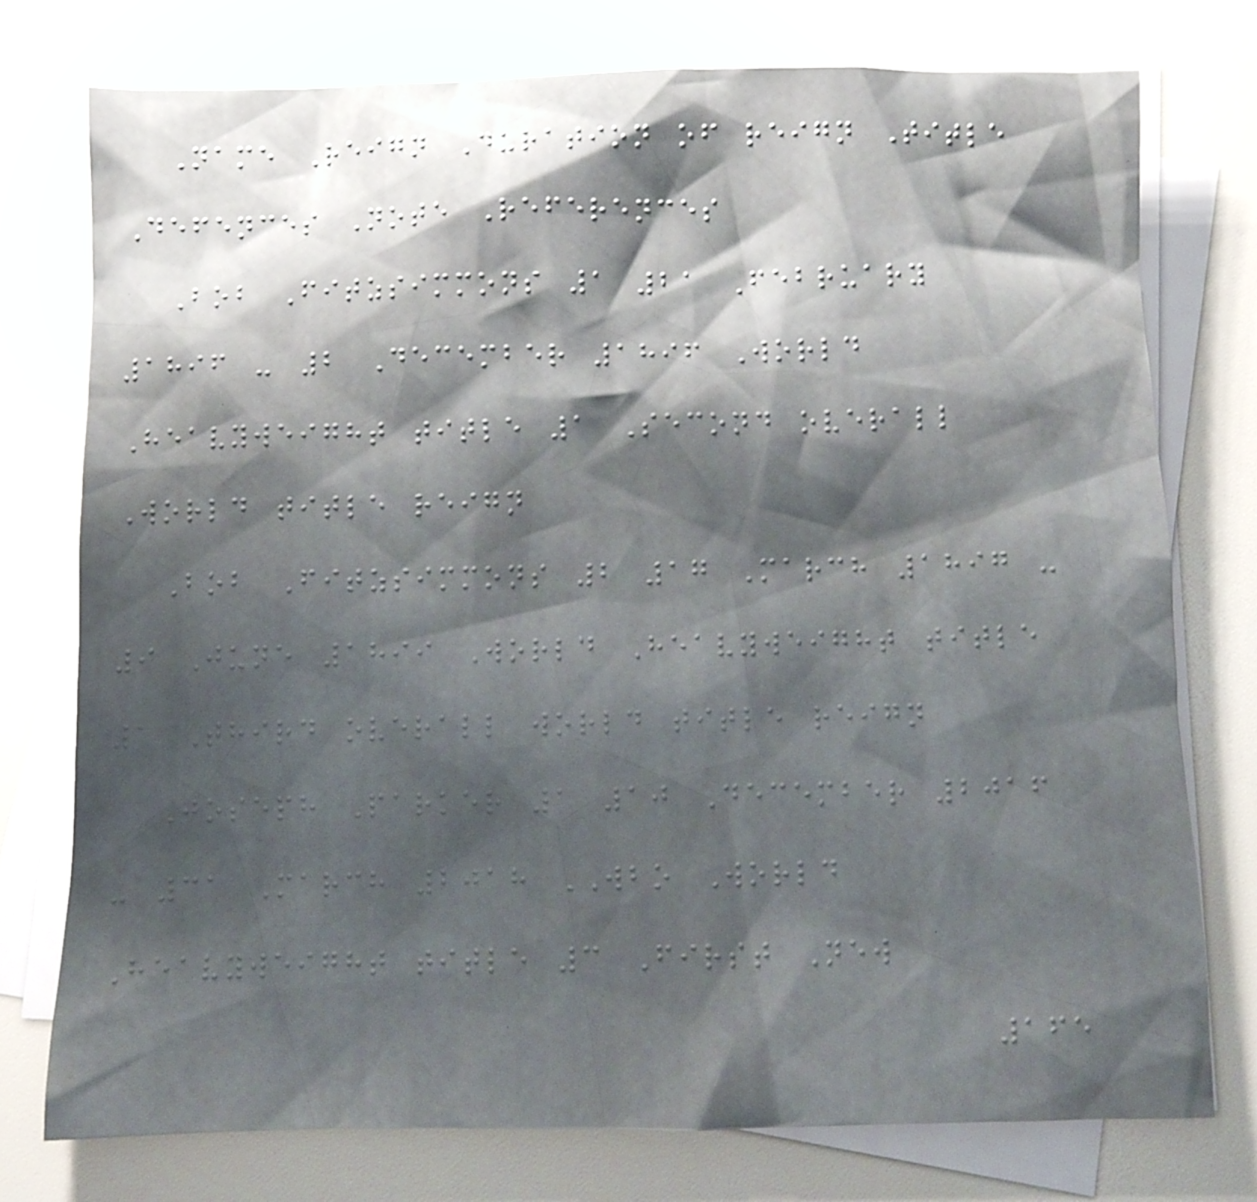Name Reign Duration of reign Title
Defences Note References
Bob Fitzsimmons 1 21 February
1896 - 2 December 1896 World
Heavyweight title 1 Second overall
World title reign
Bob Fitzsimmons 2 17 March 1897 -
9 June 1899 World Heavyweight title
1 Third overall world title reign
Joseph Parker 1 10 December 2016
- 31 March 2018 WBO World
Heavyweight title 3 First New
165
